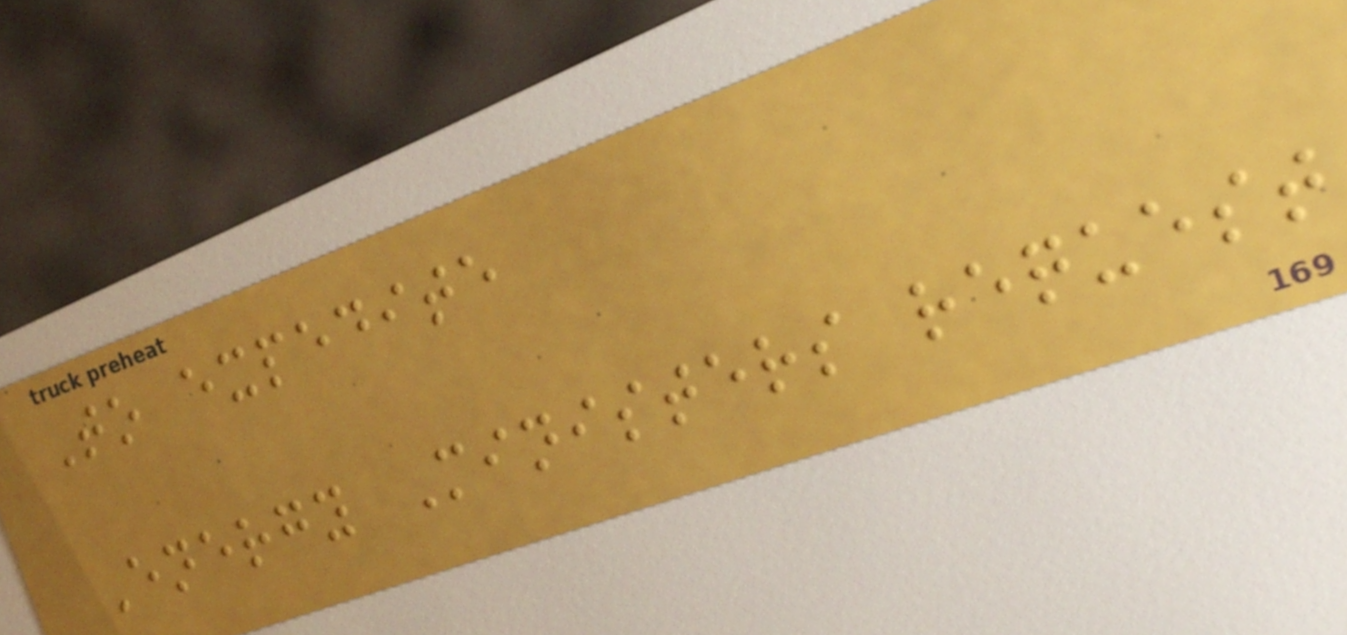To expedite
Energy Ministers request
